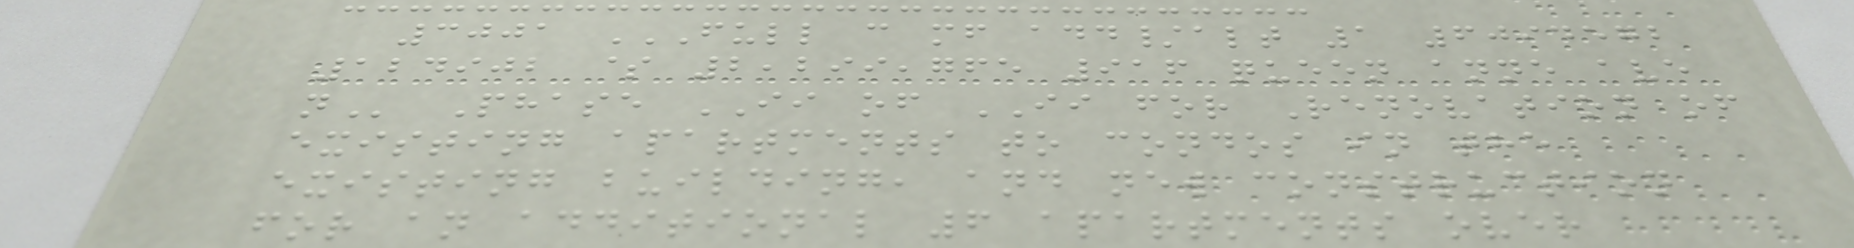3001 FULL C MF ADD/ALT 1 6094572
124902 $ 2,299,765 916 QUEEN ANNE AVE
N Phase II of II for Renovation of
existing apartments to condos in the
existing building, and new construction
for an additional 6 apartments over
